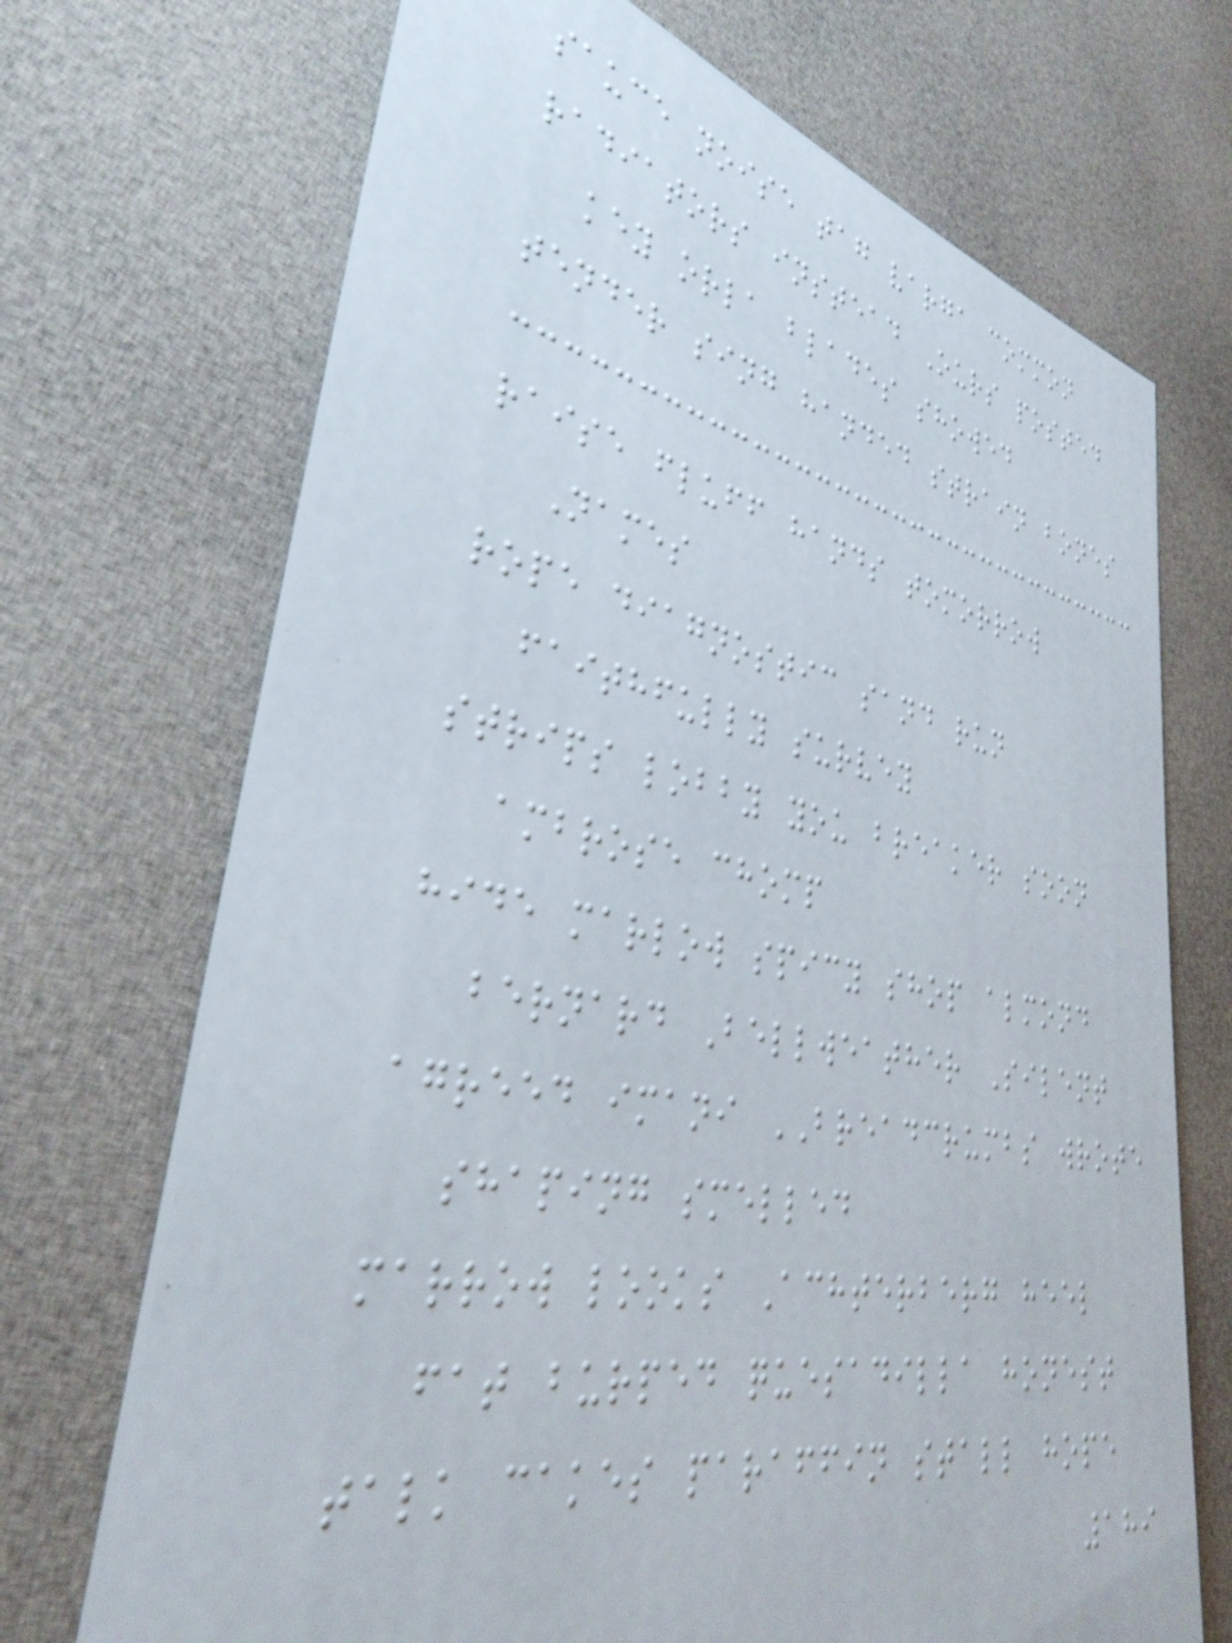sauce noise tag varga common
radiators instead Ours posted
key orla blades showed
tender sing handed strain bones
raise fluff hands tomorrow
Names
rope diagnostic sand run
faithfully survey
strips lobby you breaker soon
ambrose chomp
hide marlow spicy shop almond
bernard Bellweather Silent
agreed imani BREADCRUMBS wrote
shaping smelled
marrow looks Achterberg heel
fat burped quesadilla honest
talk cakes paraffin stall hope
189
